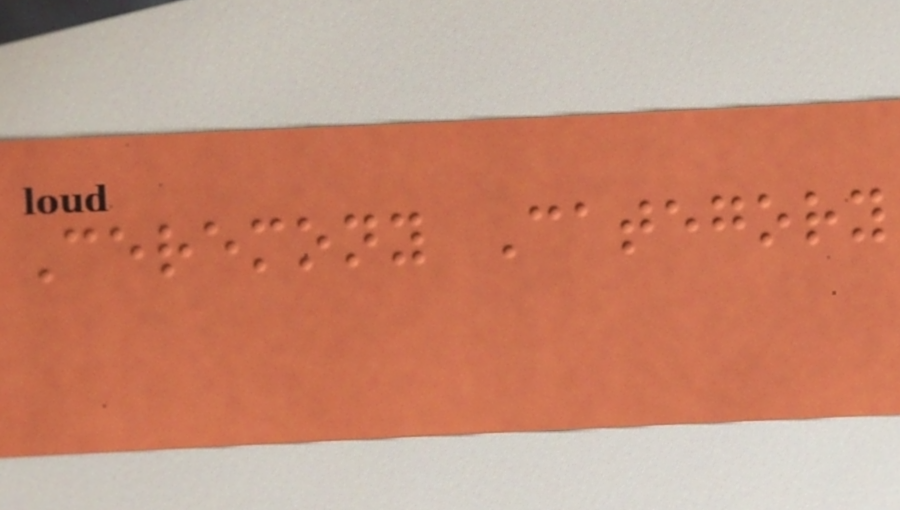Ceremony Category
